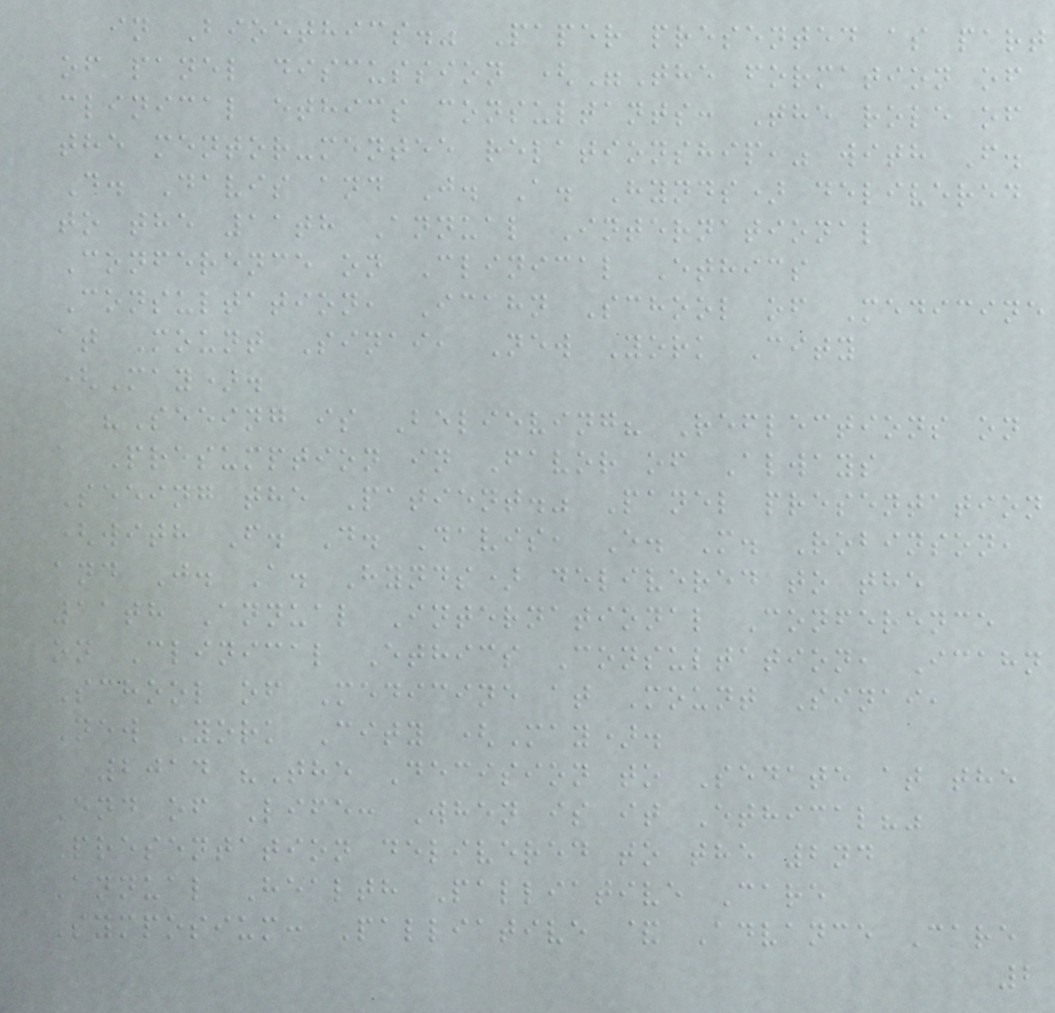in Bioethics." Paper presented as part
of panel discussion ("The formation of
clinical ethics consultants: The role of
the mentor-mentee relationship," with F.
D. Davis and J. A. Hynds) delivered
to the 11th Annual International
Conference on Clinical Ethics
Consultation, Icahn School of Medicine
at Mount Sinai, New York City
(May).
"Seeing is Believing? Reflections on
a Presumption in Favor of Always
Seeing the Patient." Panel presentation
(with F. D. Davis, E. M. Robinson,
and J. A. Hynds) delivered to the
11th Annual International Conference
on Clinical Ethics Consultation, Icahn
School of Medicine at Mount Sinai,
New York City (May).
2014 "The Decision to Sedate at the
End of Life: When is it Ethical?"
Presentation delivered to the 2nd
Annual Health Palliative Care
Symposium: Palliative & Advance Care
2
